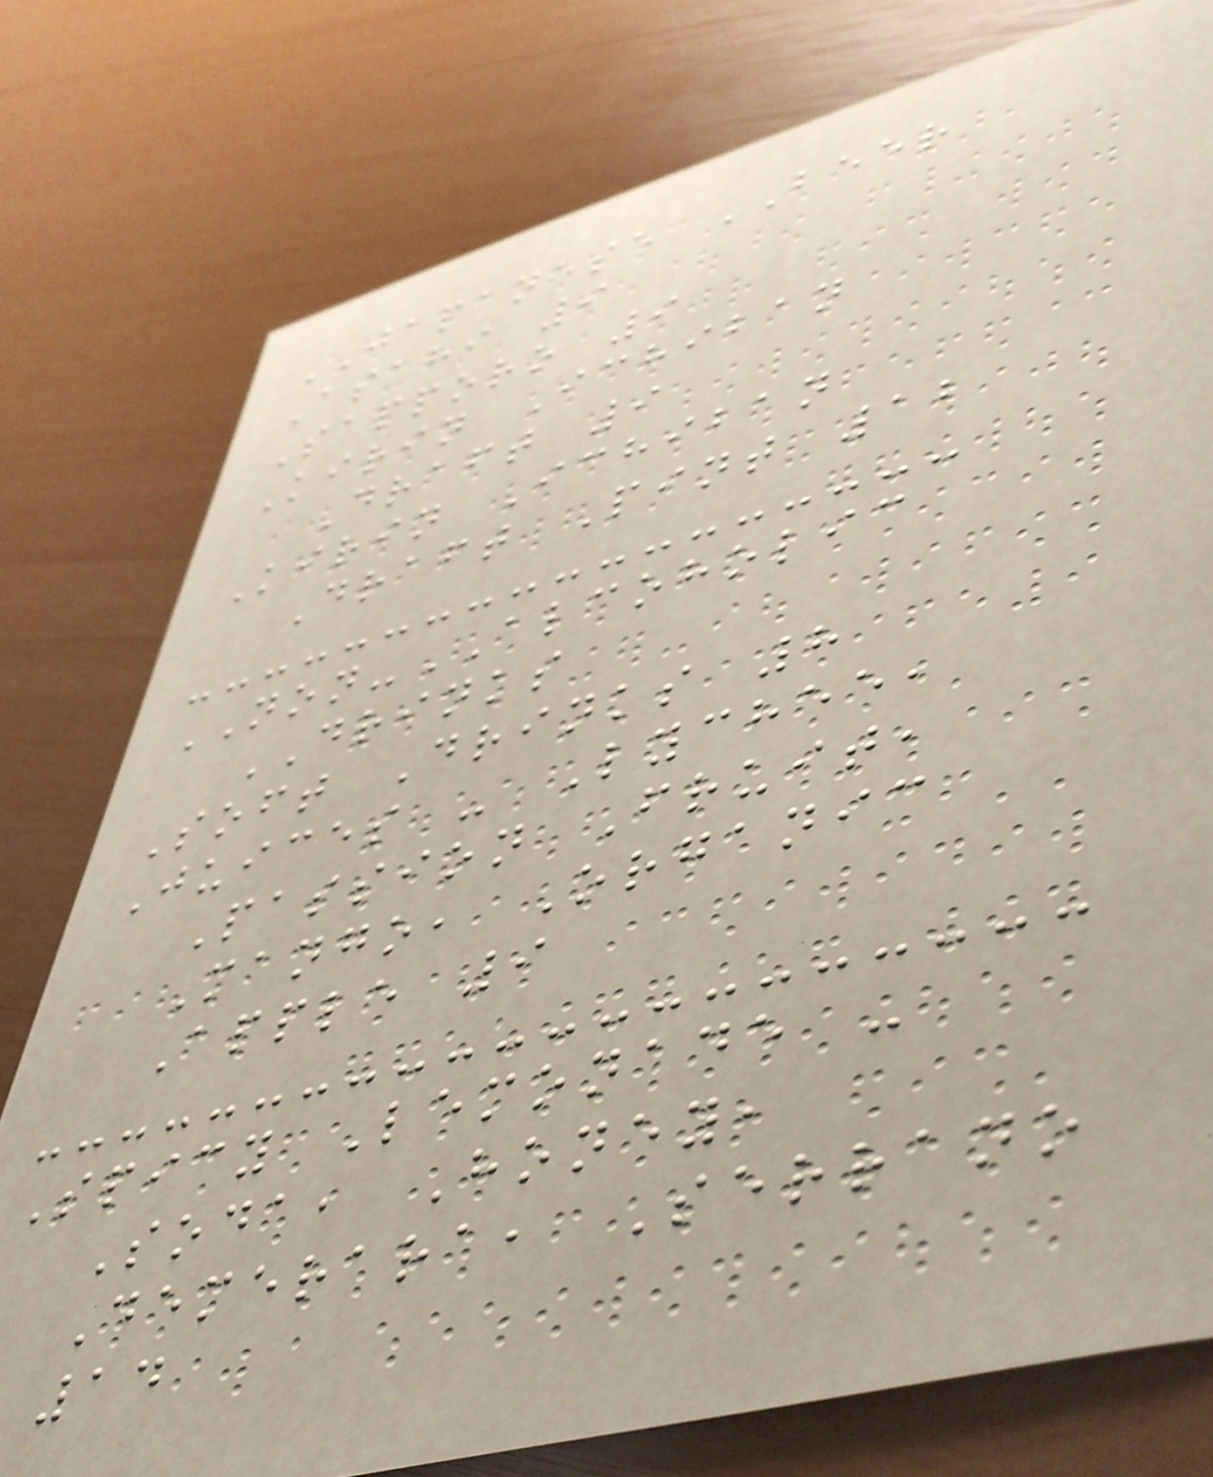JAPANESE BEER
Asahi 9
Sapporo 9
Kirin Ichiban
Draft 9
Kirin Ichiban
Draft Pint 12
NON-ALCOHOLIC
DRINKS
Soft Drinks 8
Juices - Lychee,
Passion Fruit,
Mango, Organic
Apple 9
Spicy Lemonade -
Soda, Honey,
Demerara, Serrano
14
